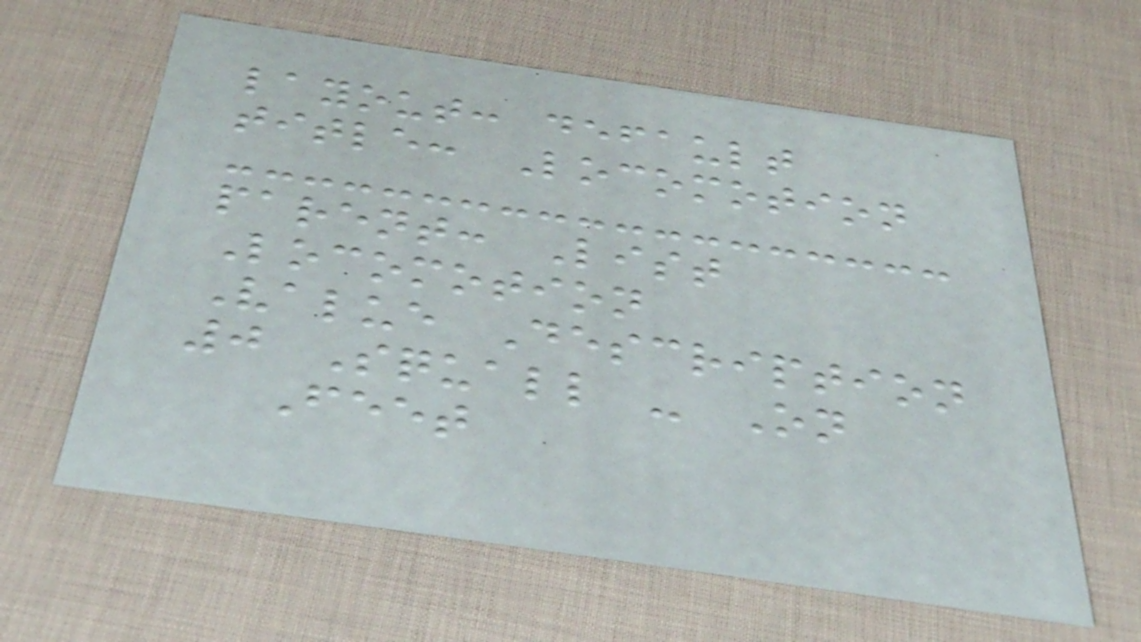layout: default
title: Locomotion
parent: List
Locomotion
Value Description
0 Squall - On
Feet
